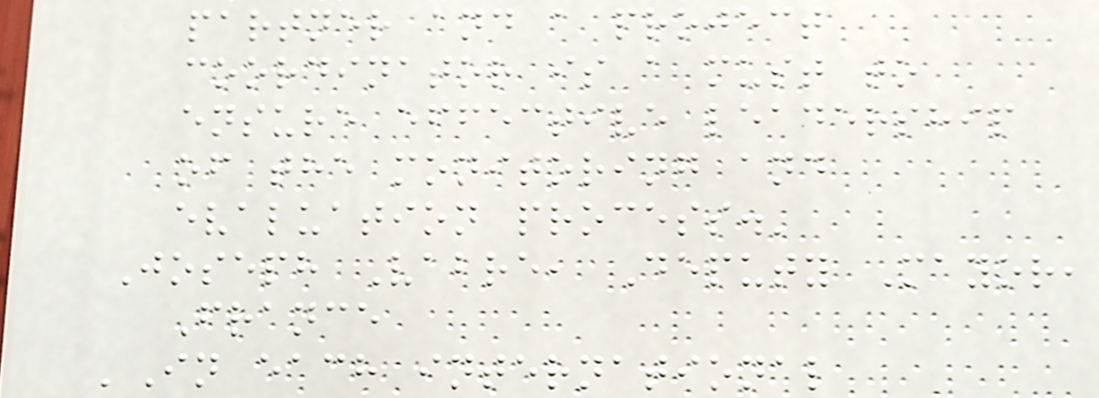partner and a project
coordinator is a must to
ensure effective leadership
of the monitoring and
evaluation process.'
Joseph Vabre, Deputy Mayor,
France
'In each international
